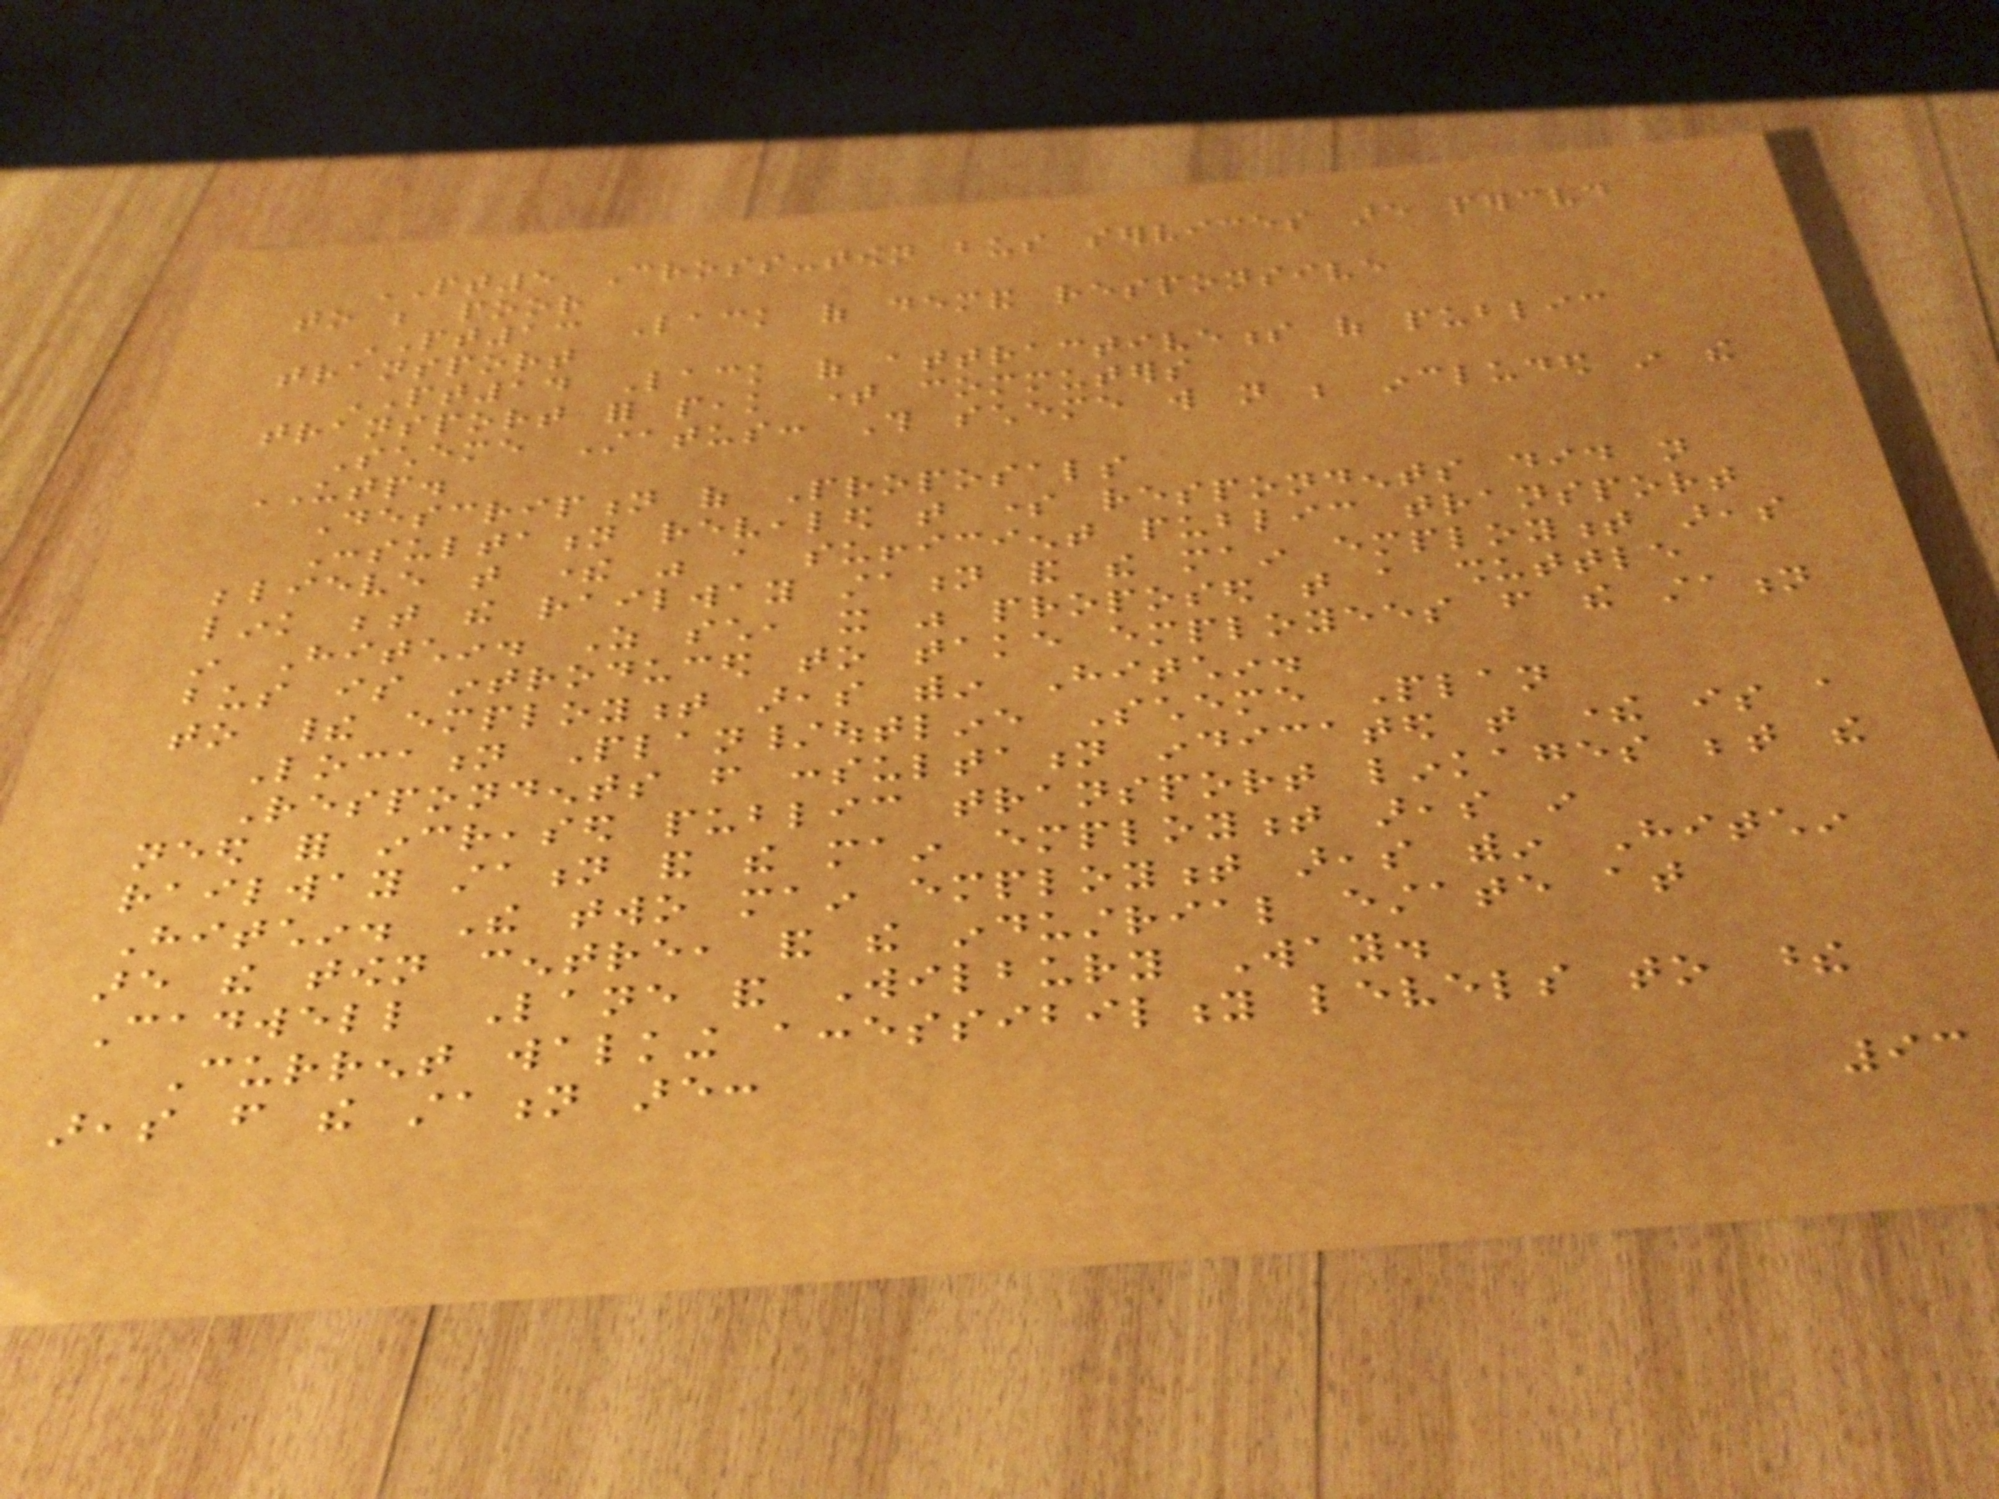PT5 Cross-town bus services are perceived
to be poor
PT13 Lack of demand responsive
transport
PT14 Lack of attractiveness of public
transport for peak time commuters
Scheme Status: This scheme will not be included in the
UTP.
Description of Proposals
Consultation revealed that some respondents did not
believe that there was a sufficient public transport
link between the railway station and the main employment areas
in Hitchin. As such, it was proposed that a shuttle
bus is introduced to take employees from the station
to their employment areas within Hitchin.
Location Plan/outline Scheme Plan
Respondents from consultation indicated that there is a
need for increased public transport linkages between the
railway station and the main employment areas in
Hitchin. The two main employment areas within Hitchin
are the town centre, and the industrial estate at
Cadwell Lane and Wilbury Way.
Current walking accessibility levels to these
areas from the station are:
93
